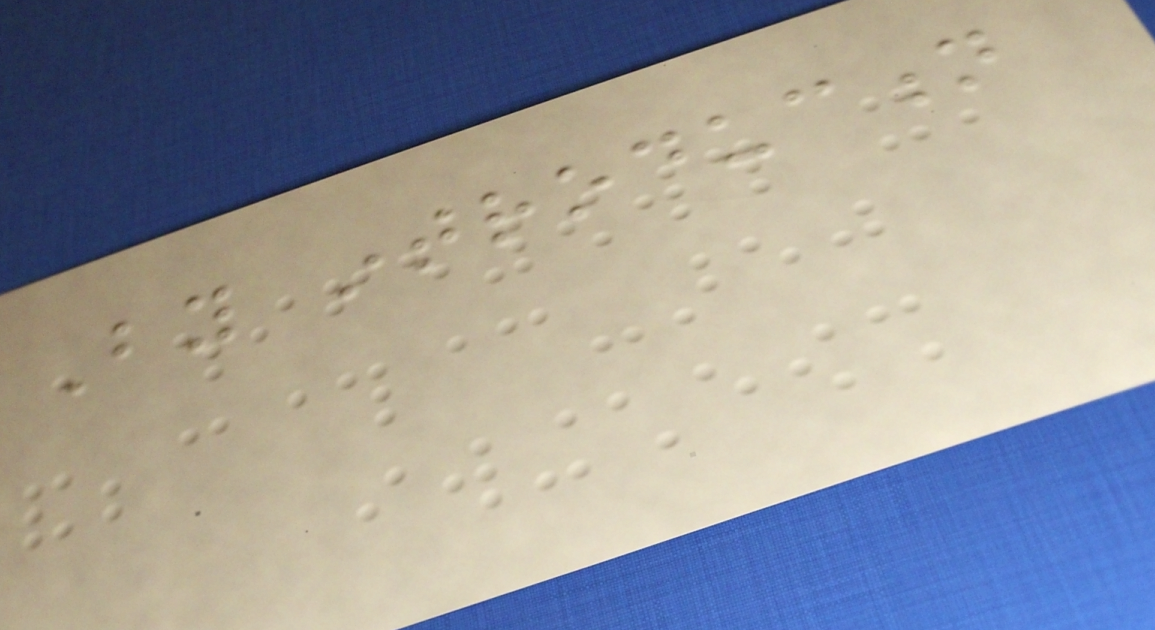By introduction
